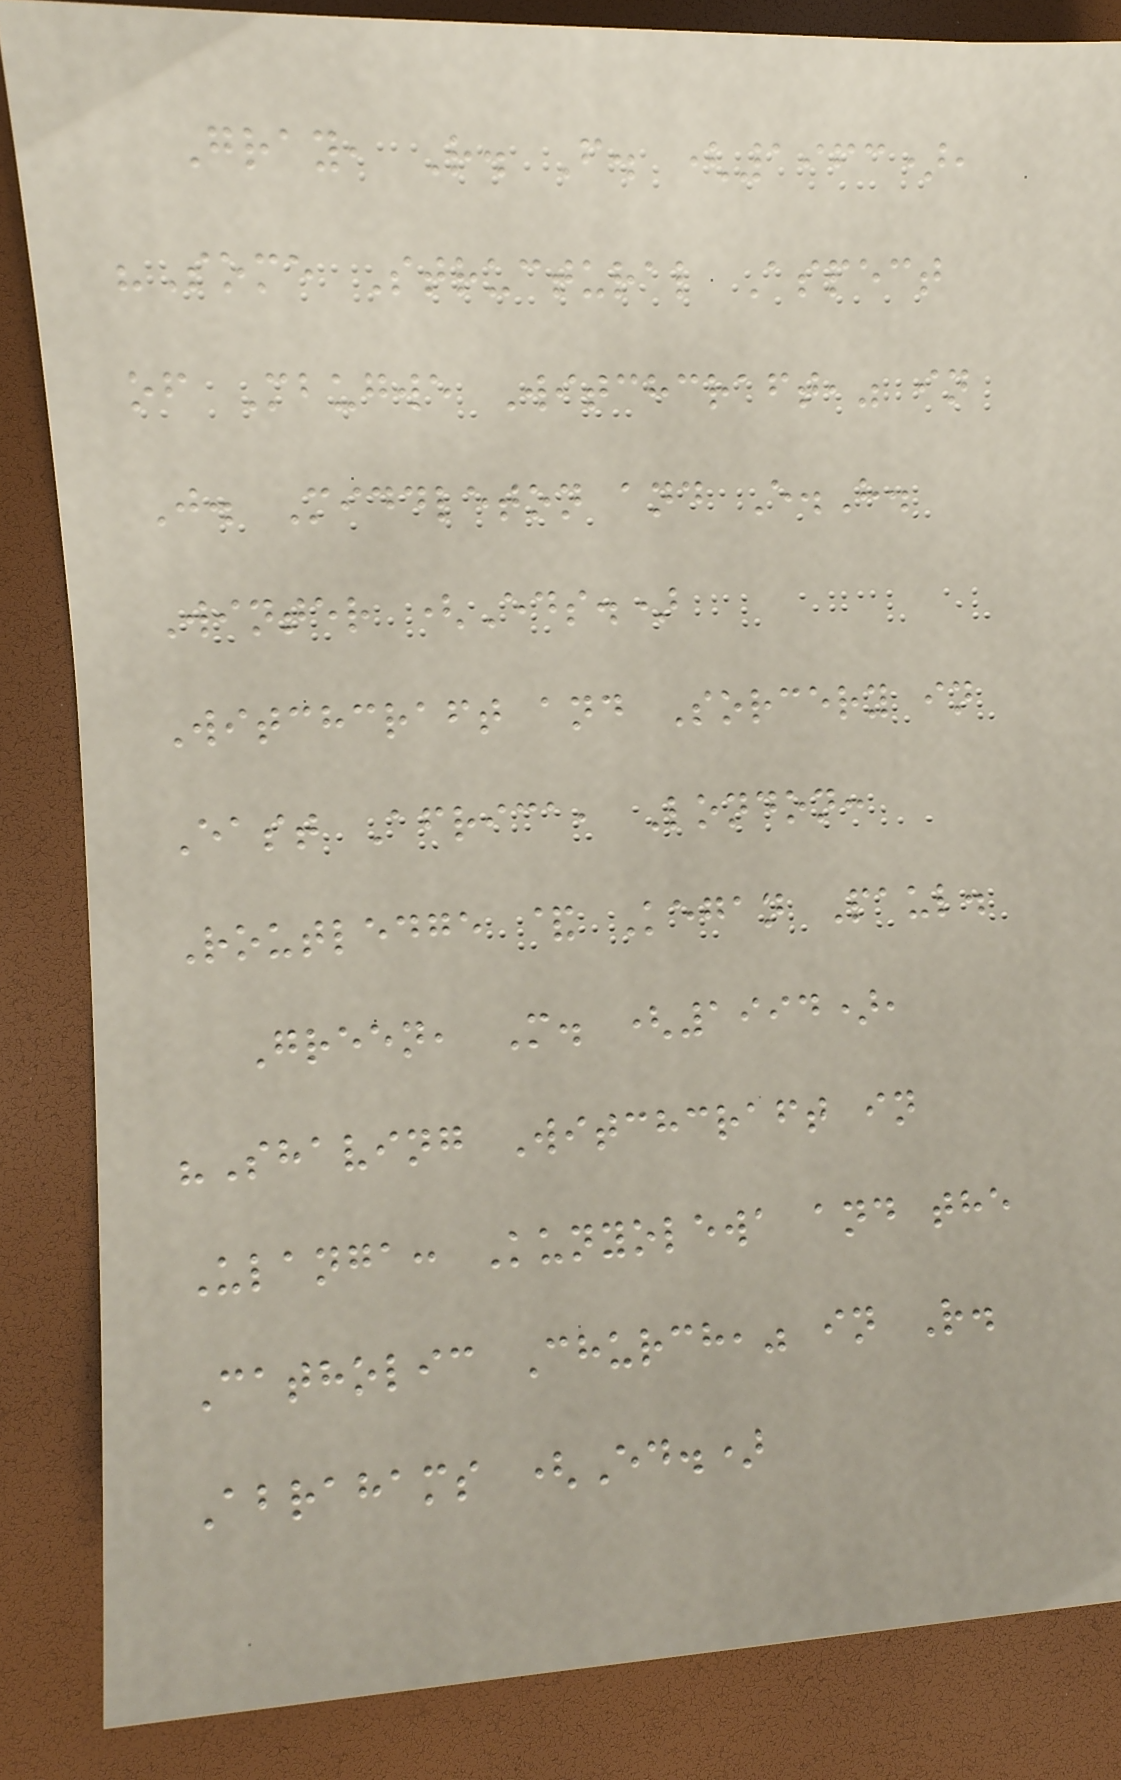Gray, R. F. (1963),
"Some Structural Aspect
of Mbugwe Witchcraft," in
J. Middleton and E.H.
Winter (Eds.)
Witchcraft and Sorcery in
East Africa, London:
Routledge & Kegan Paul.
Green, M. (1994),
"Shaving Witchcraft in
Ulanga: Kunyolewa and the
Catholic Church," in R.
Abrahams (Ed.)
